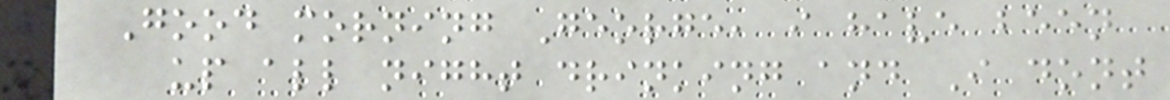Good morning George, i have been
up all night drinking and I dont
